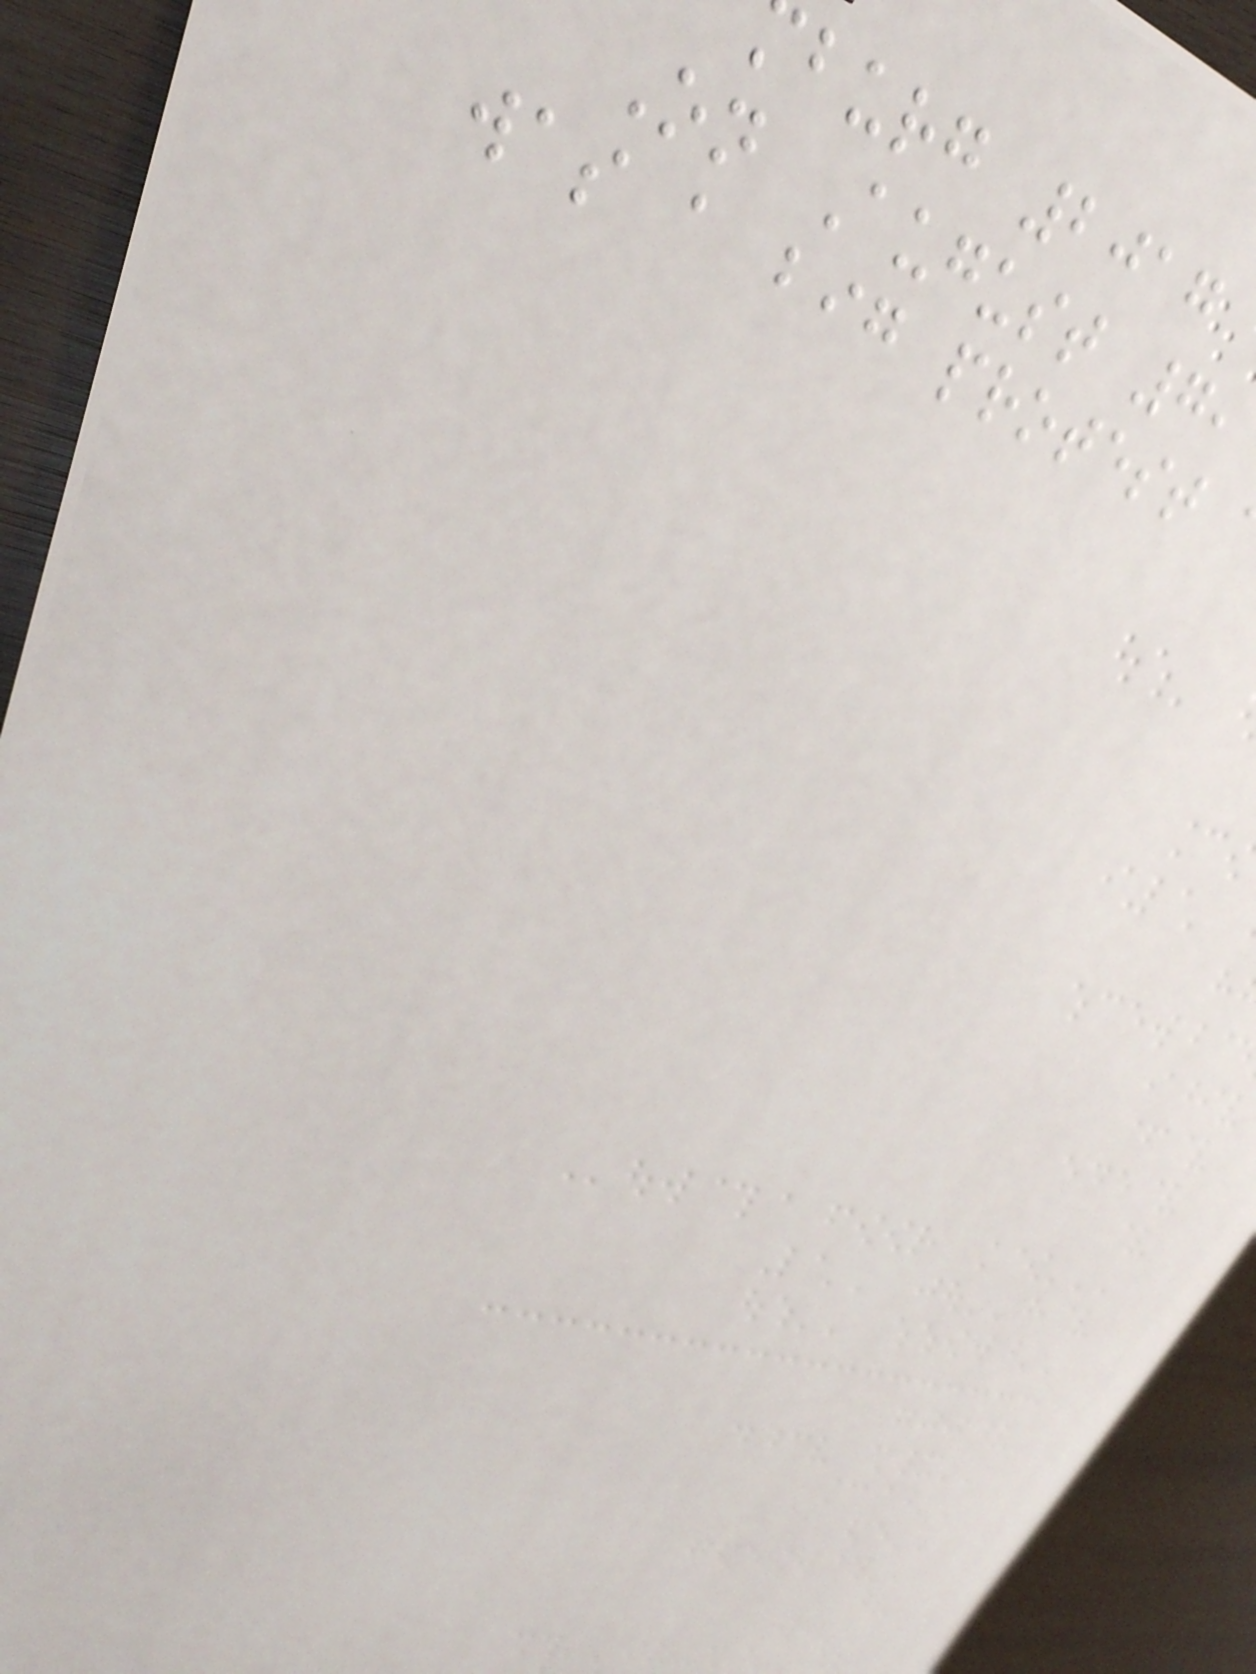burg 2017
On August 7,
was a big protest
